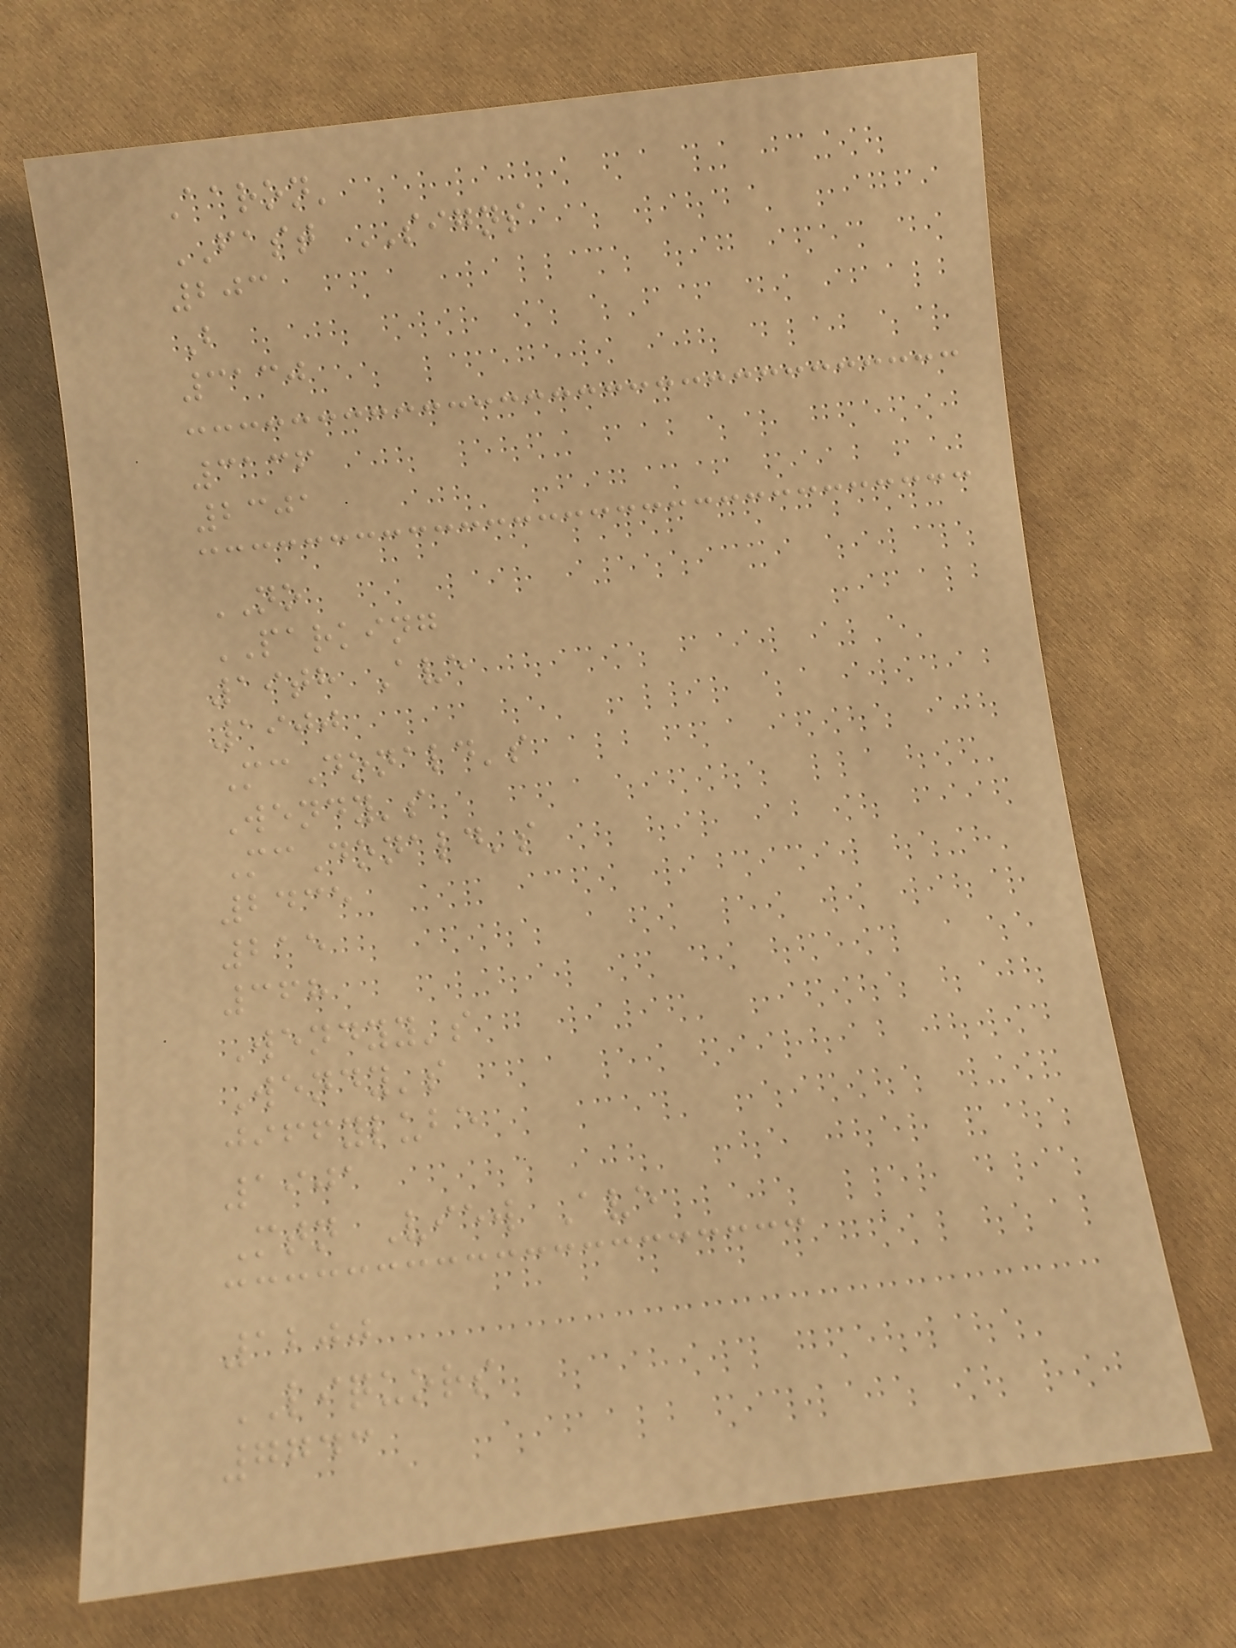Aaron'
FAST SIGNS
203
B
3130
3136
2301
NO
PARKING
19th Ave
1900
McDonald's
Wendy's
McDonald's
2435
215
368
Wendyy's
Wendy's
jiffylube
1901
Mtn View Ave
1200
LIQUORS
7743
